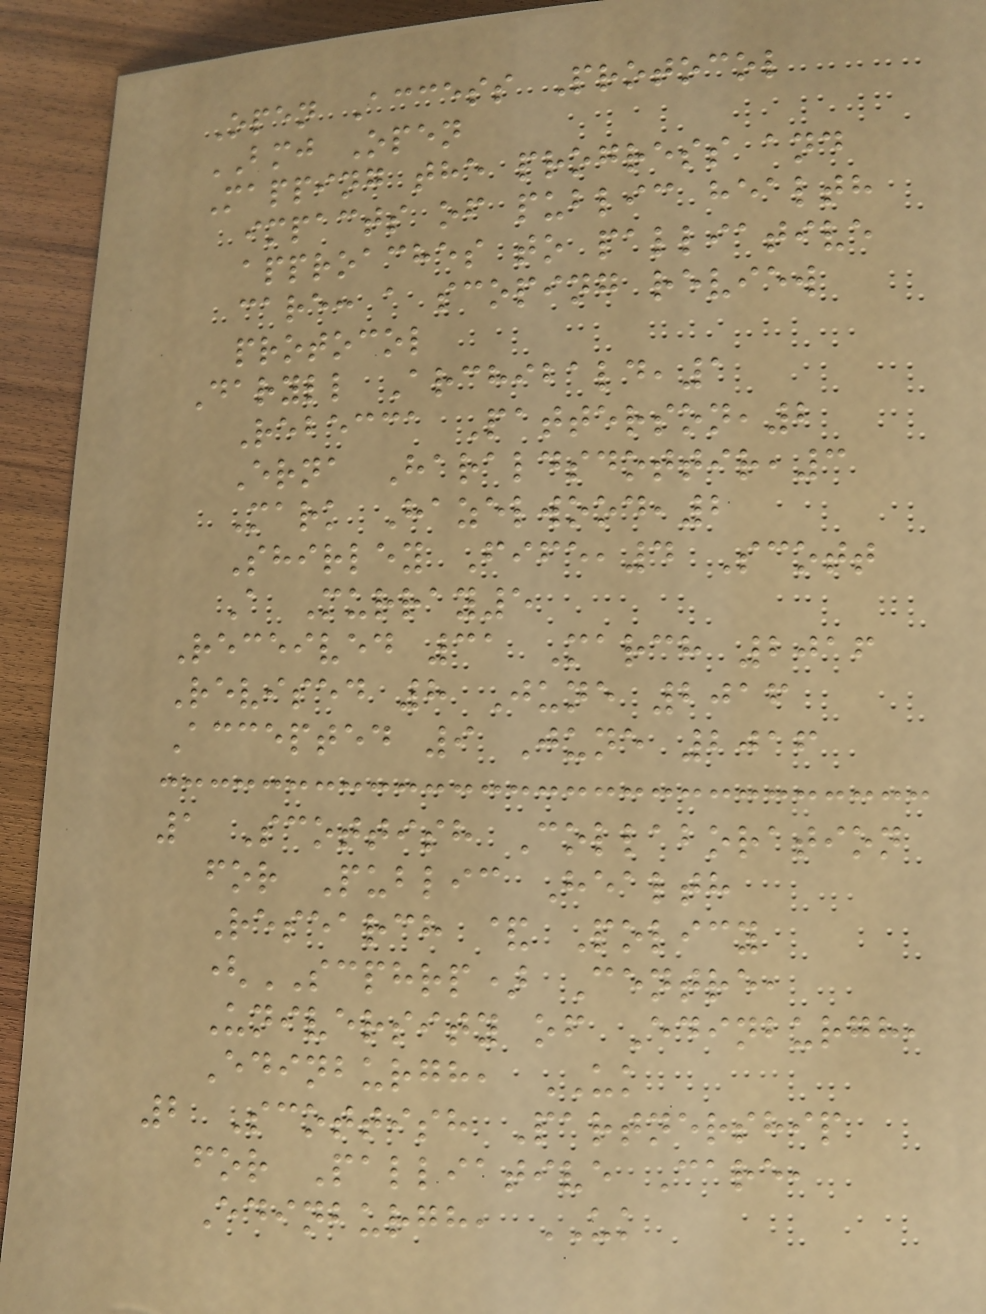Open Access Protocol
BMJ Open
Mapping the progress and
impacts of public health
approaches to palliative
care: a scoping review
protocol
Daryll Archibald,1
Rebecca Patterson,2
Erna Haraldsdottir,3
Mark Hazelwood,2
Shirley Fife,4 Scott
A Murray5
Received 31 March 2016
Revised 8 June 2016
Accepted 9 June 2016
1 Scottish Collaboration
for Public Health
Research & Policy
(SCPHRP) Centre,
University of Edinburgh,
Edinburgh, UK
2 Scottish Partnership
for Palliative Care,
Edinburgh, UK
